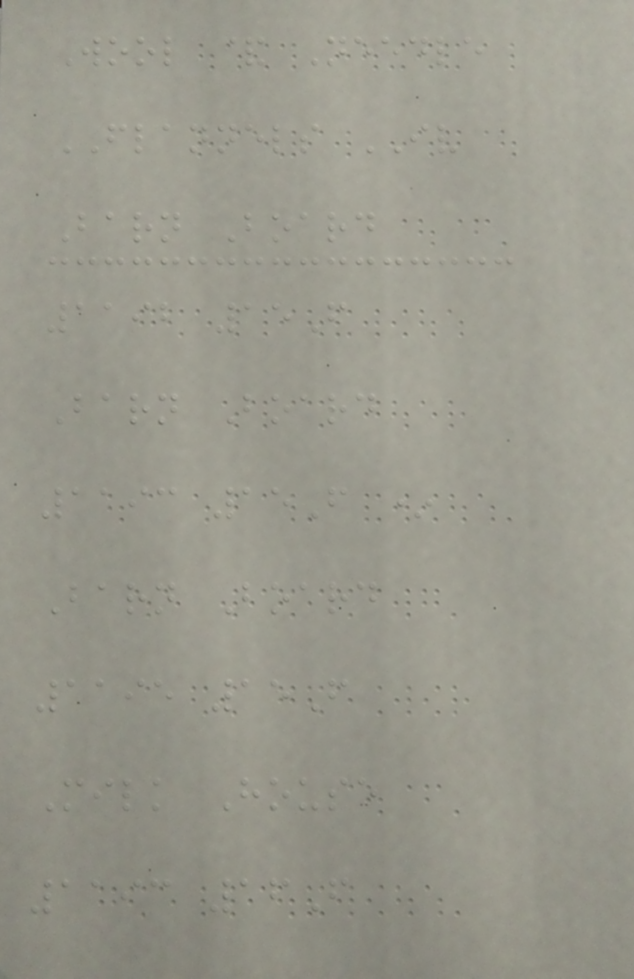Wool & Needle
FLANNELS IV
Barn Board
1192 15F
Barn Board
1193 15F *
Barn Board
1195 15F
Milk House
1193 16F
